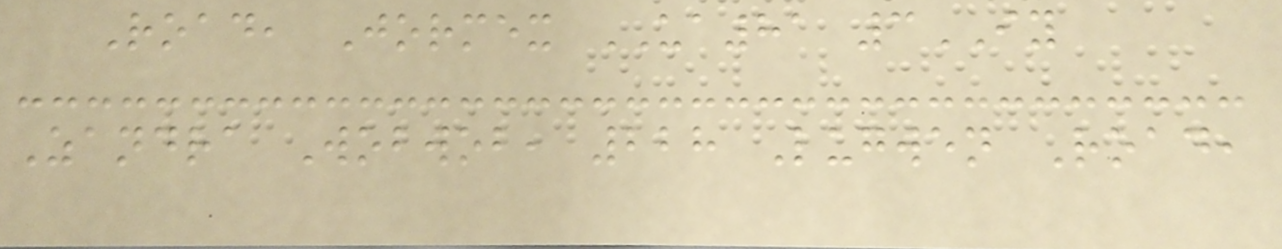Road, Jormex UA81 3IY
Zandra Wobwob, 228 Lugwen Road,
